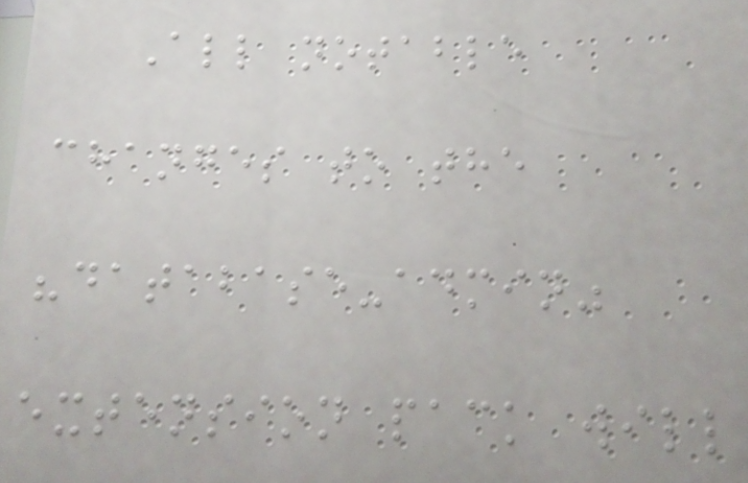All notable
changes to the
"database-admin"
extension pack will
